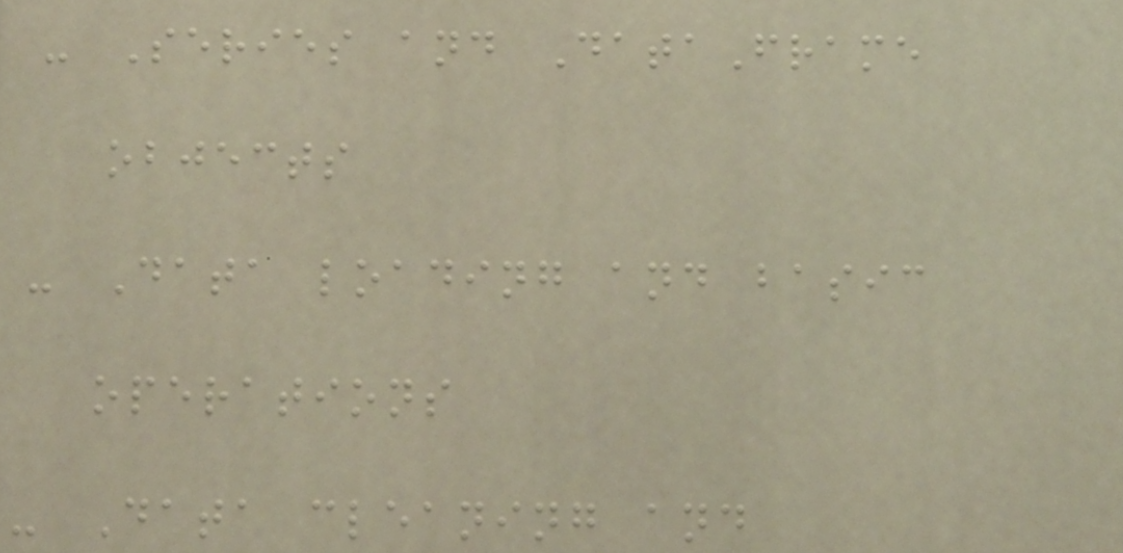- Series and DataFrame
objects
- Data loading and basic
operations
- Data cleaning and
